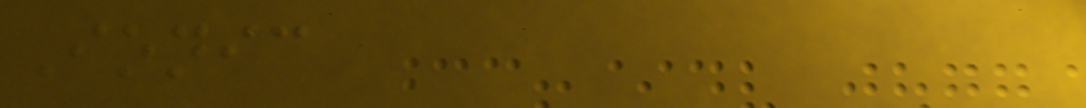Ionic
